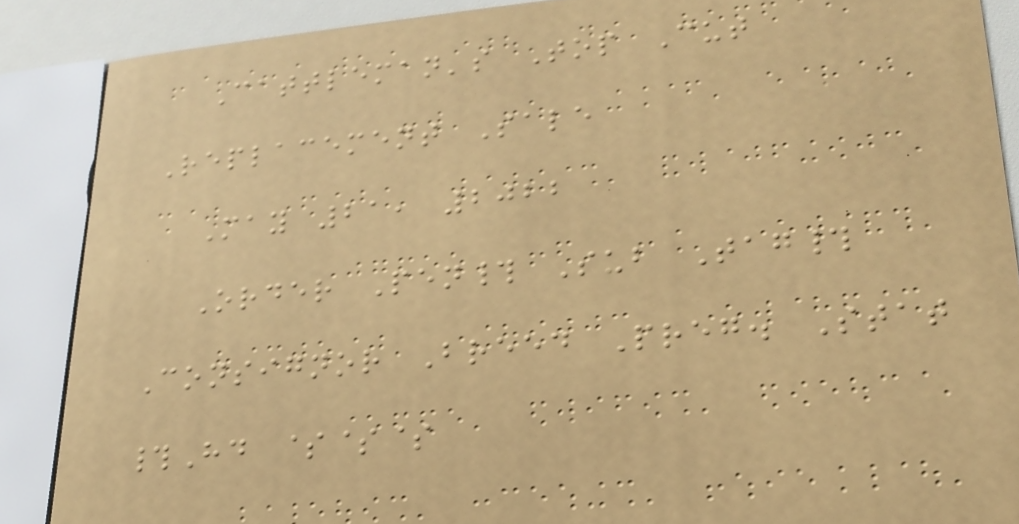Cattleman's Top Cut
Replacement Sale
May 21, 2022
Order Pen# Sub Tag#
Consignor Breed Preg. Stat
#Hd $$$
